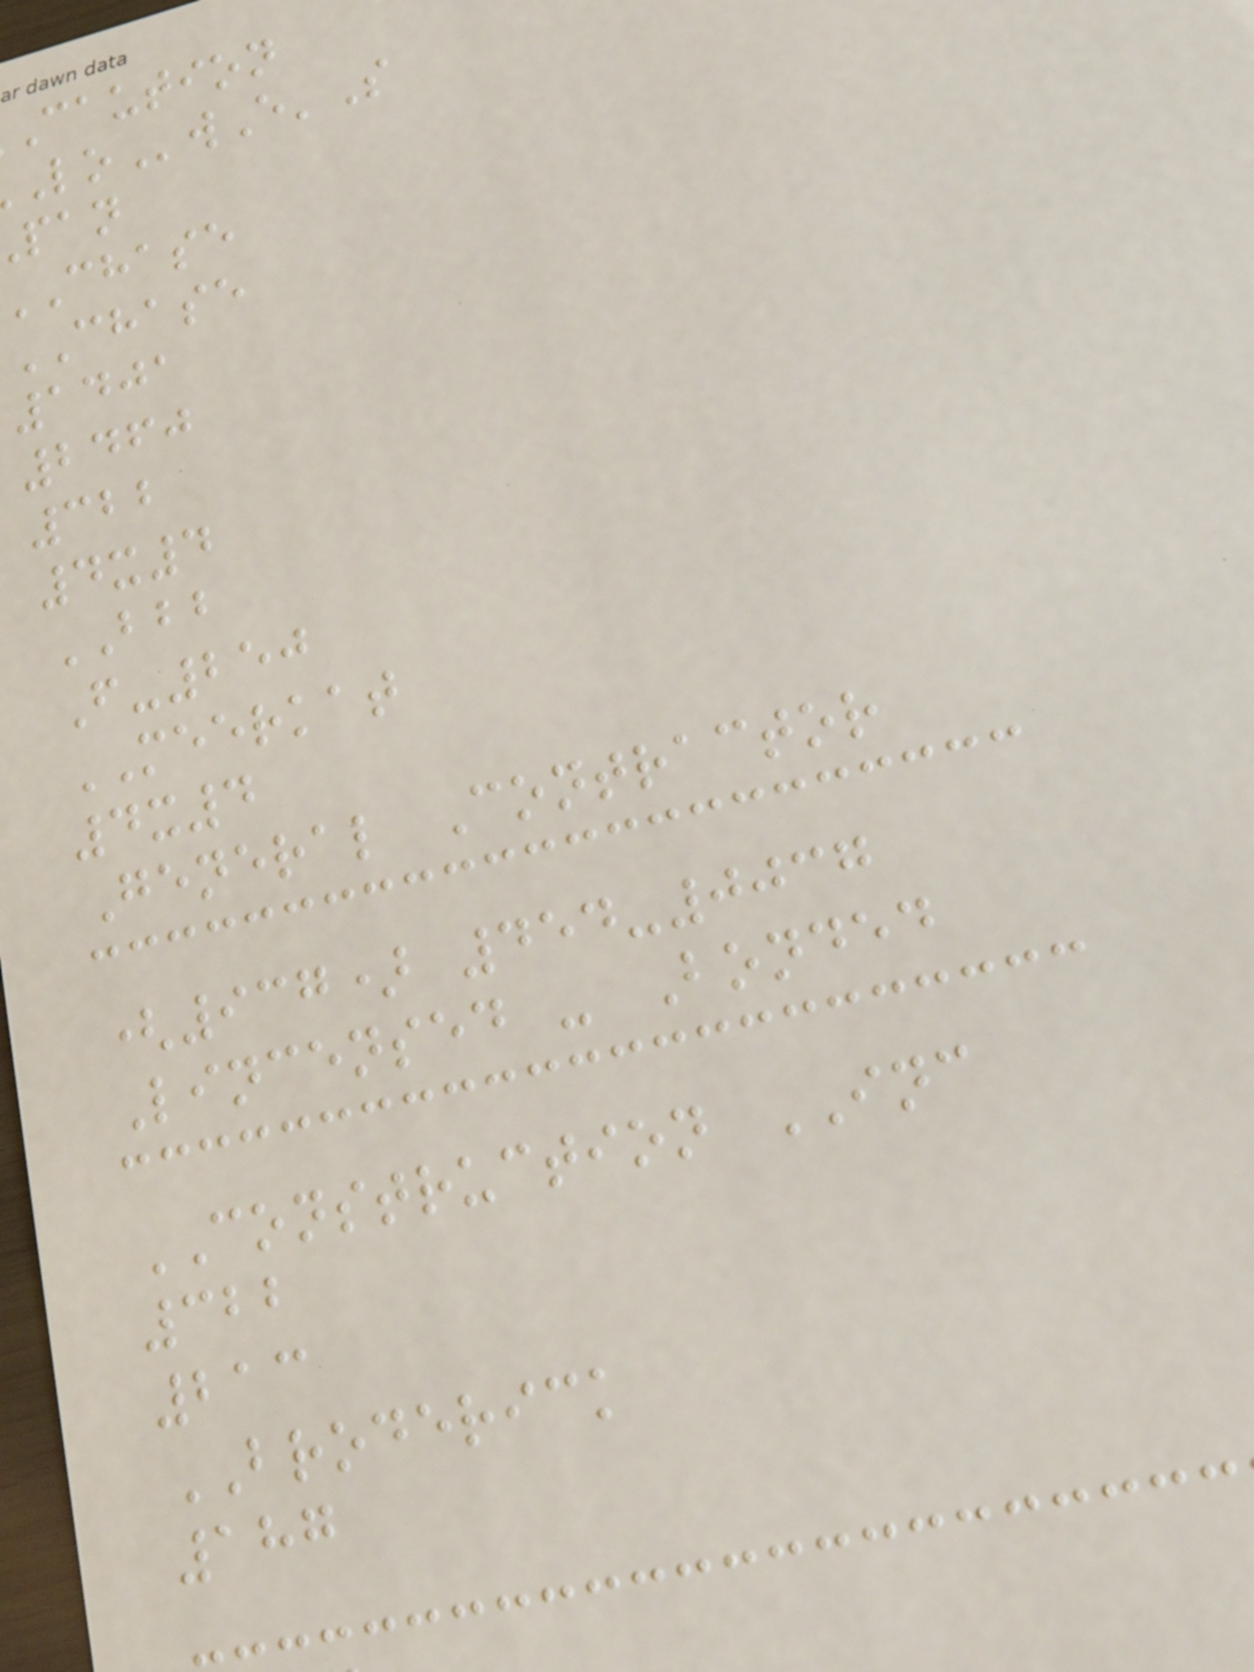caution
wE'S
chase
CHASE
1401
2460
322
4x4
BBB
F-250
MEERKAT
4x4
General Contractor
(937) 454-0037
Lincensed - Bonded
CONSTRUCTION INC
322
213
BRODERICK
187
